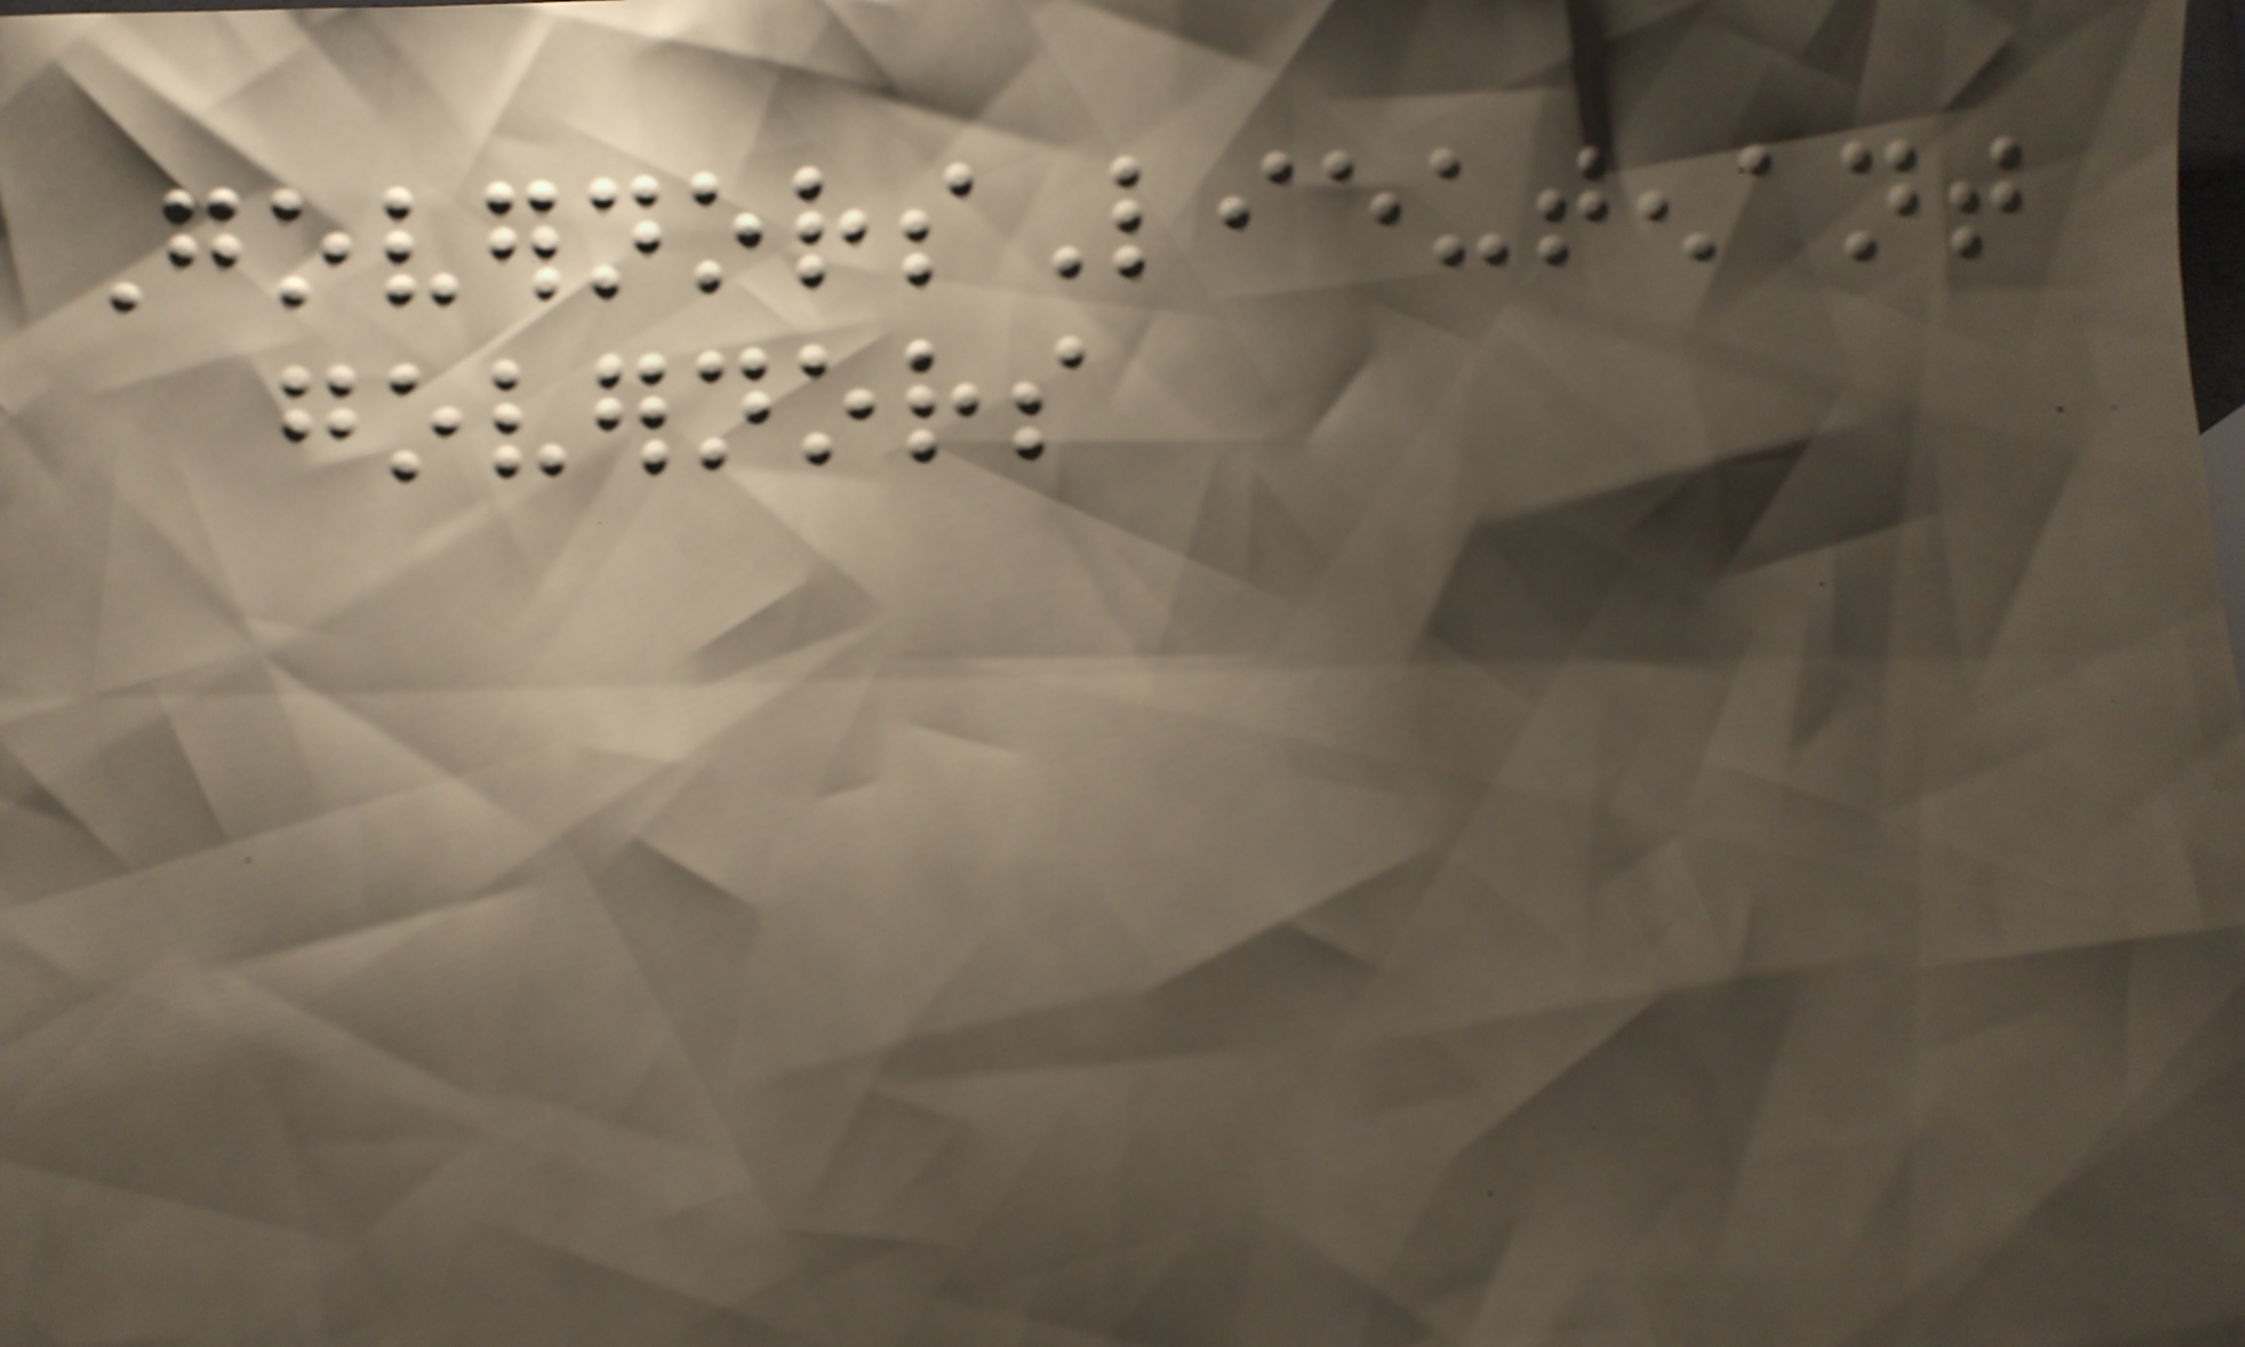GovernorsLieutenant
governors
